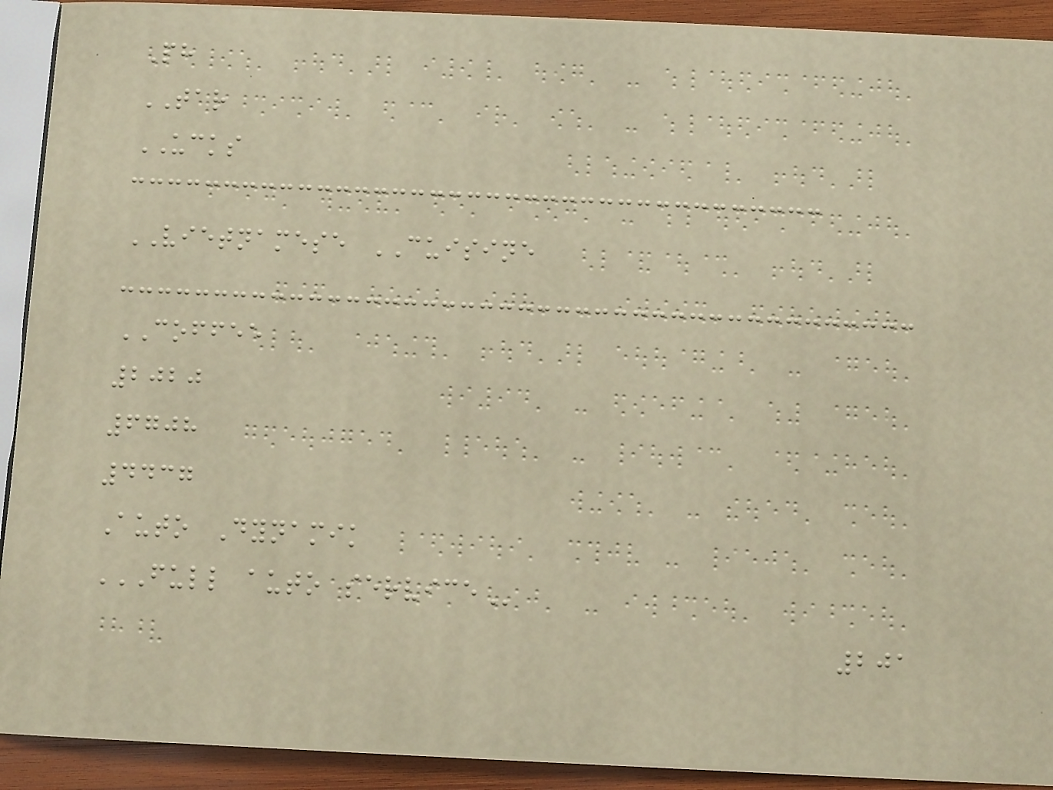Ph
TAR
UCKS
VIETNAMESE CUISINE
COFFEE
2020
6708
4437
Auto Dynamik
FULL AUTO SERVICE
201
